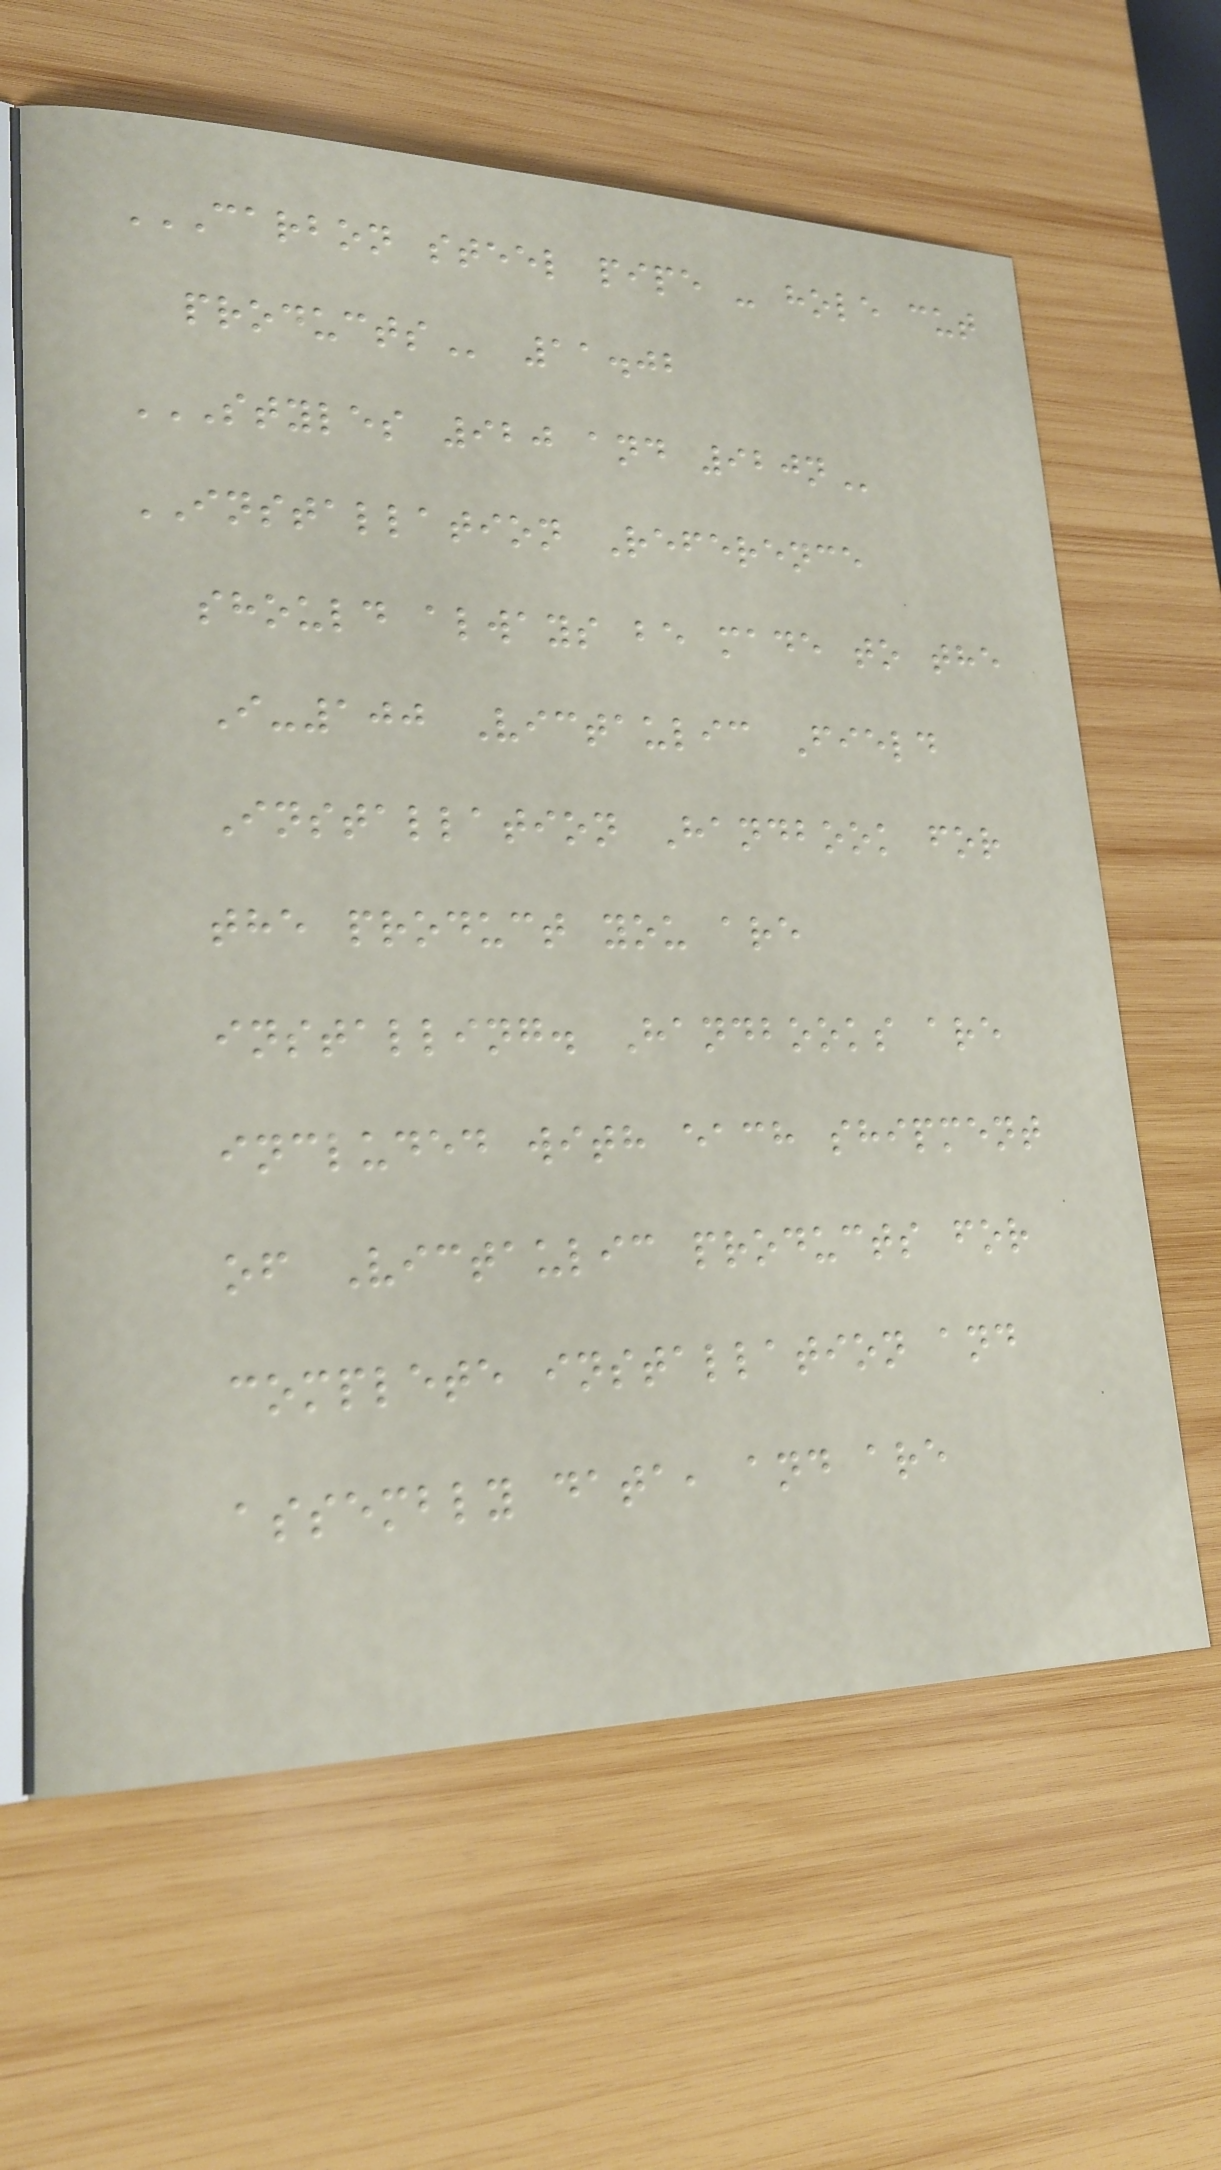CARBON STEEL PIPE - HOLE CUT
PRODUCTS 11.02
STYLES 920 AND 920N
INSTALLATION Reference
should always be made to the
I-100 Victaulic Field
Installation Handbook for
the product you are
installing. Handbooks are
included with each shipment
of Victaulic products for
complete installation and
assembly data, and are
